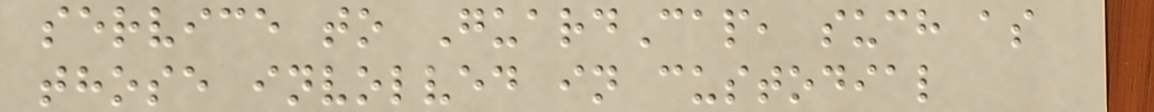service to GuardCap, such as
those involved in custodial
